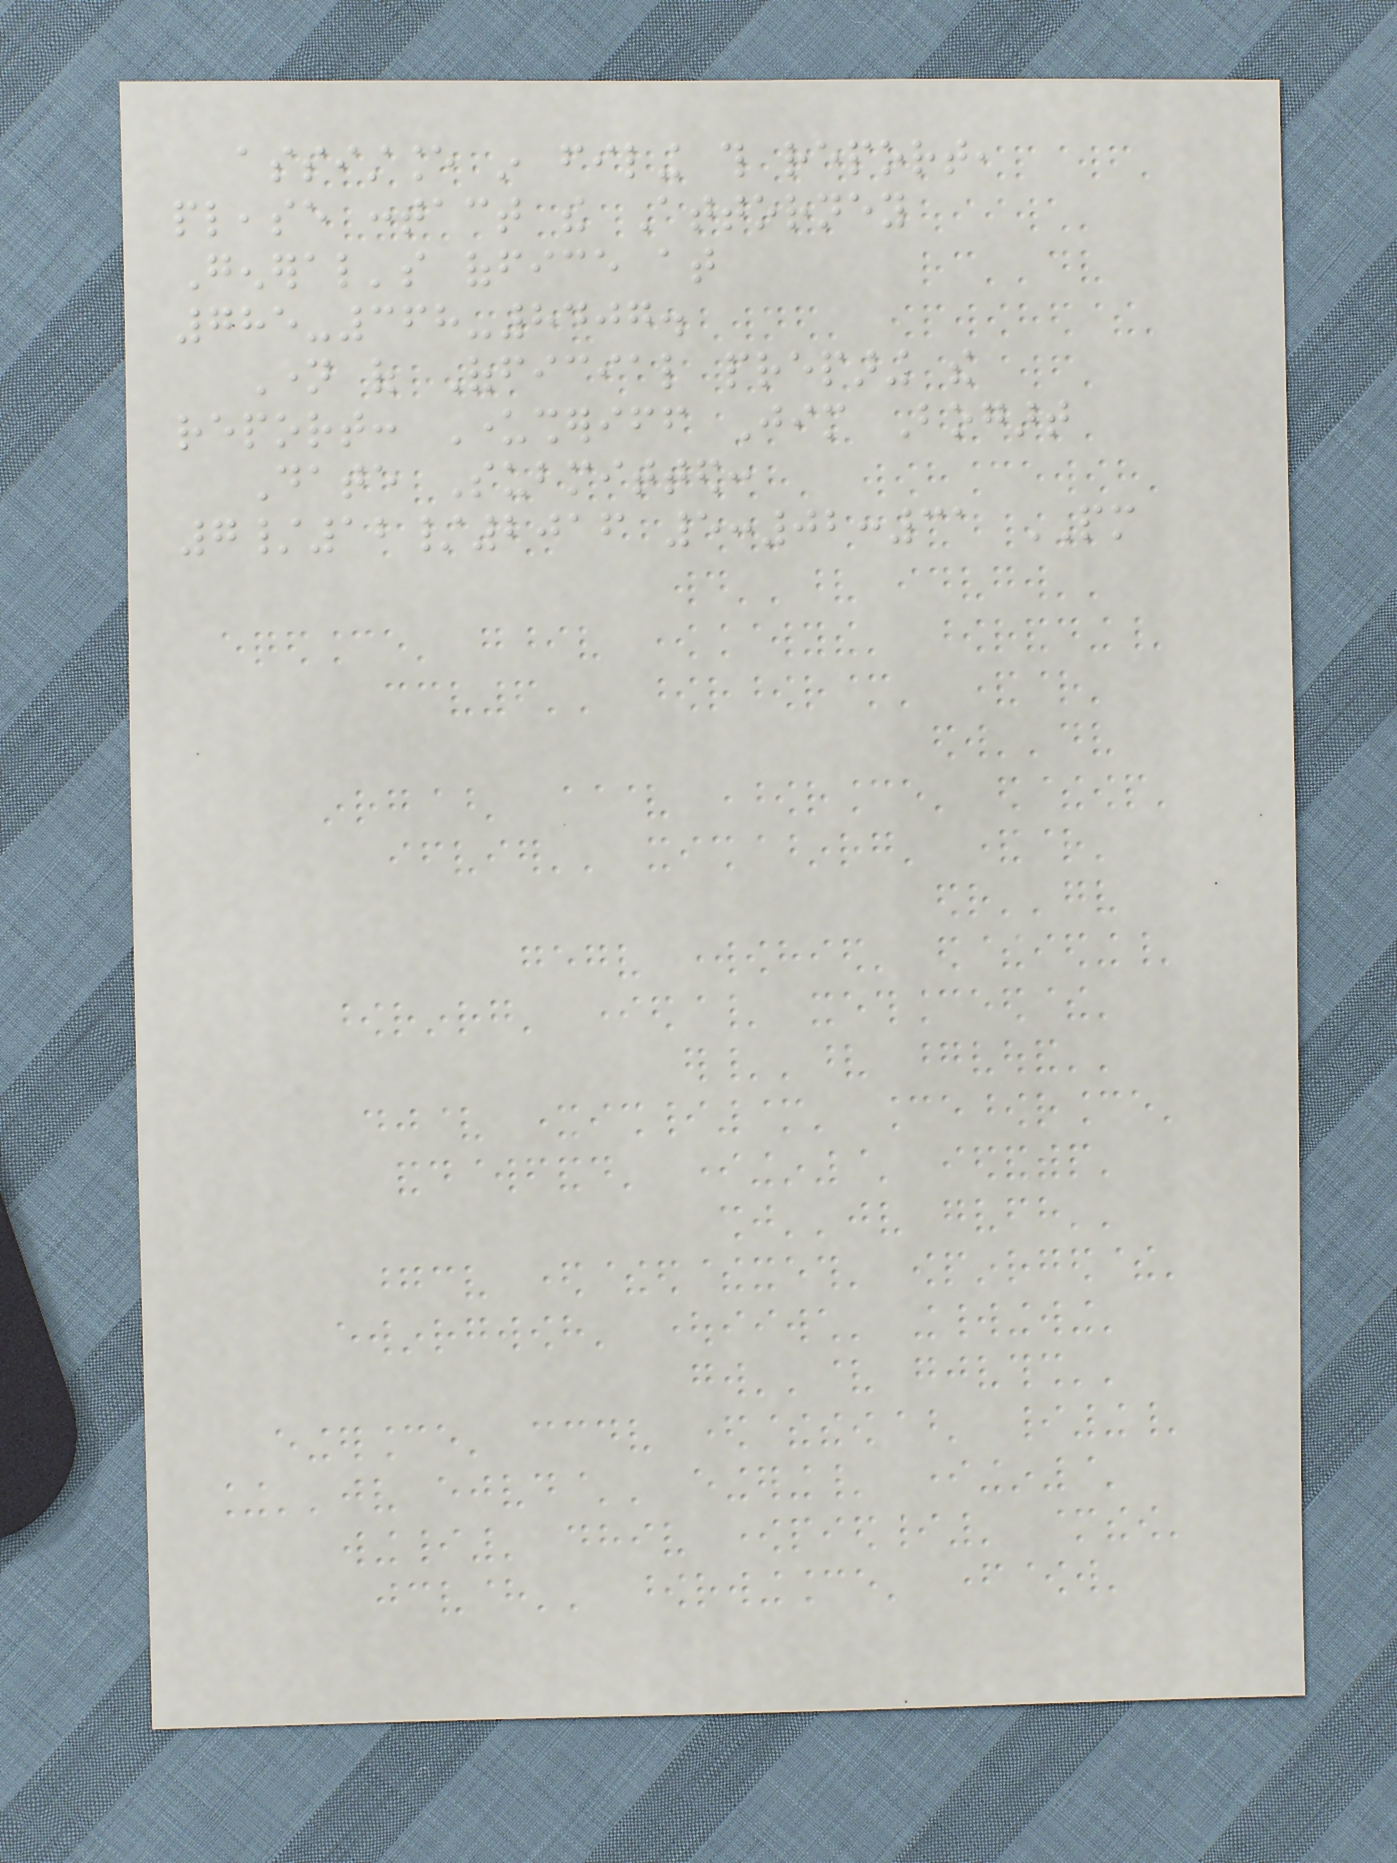assistance in filing this report,
please contact the Attorney
General's office at
785-368-8407.
Name of Official preparing the
report: Undersheriff Jim Bogart
Date Submitted:
7/12/2016 5:02:31 PM
